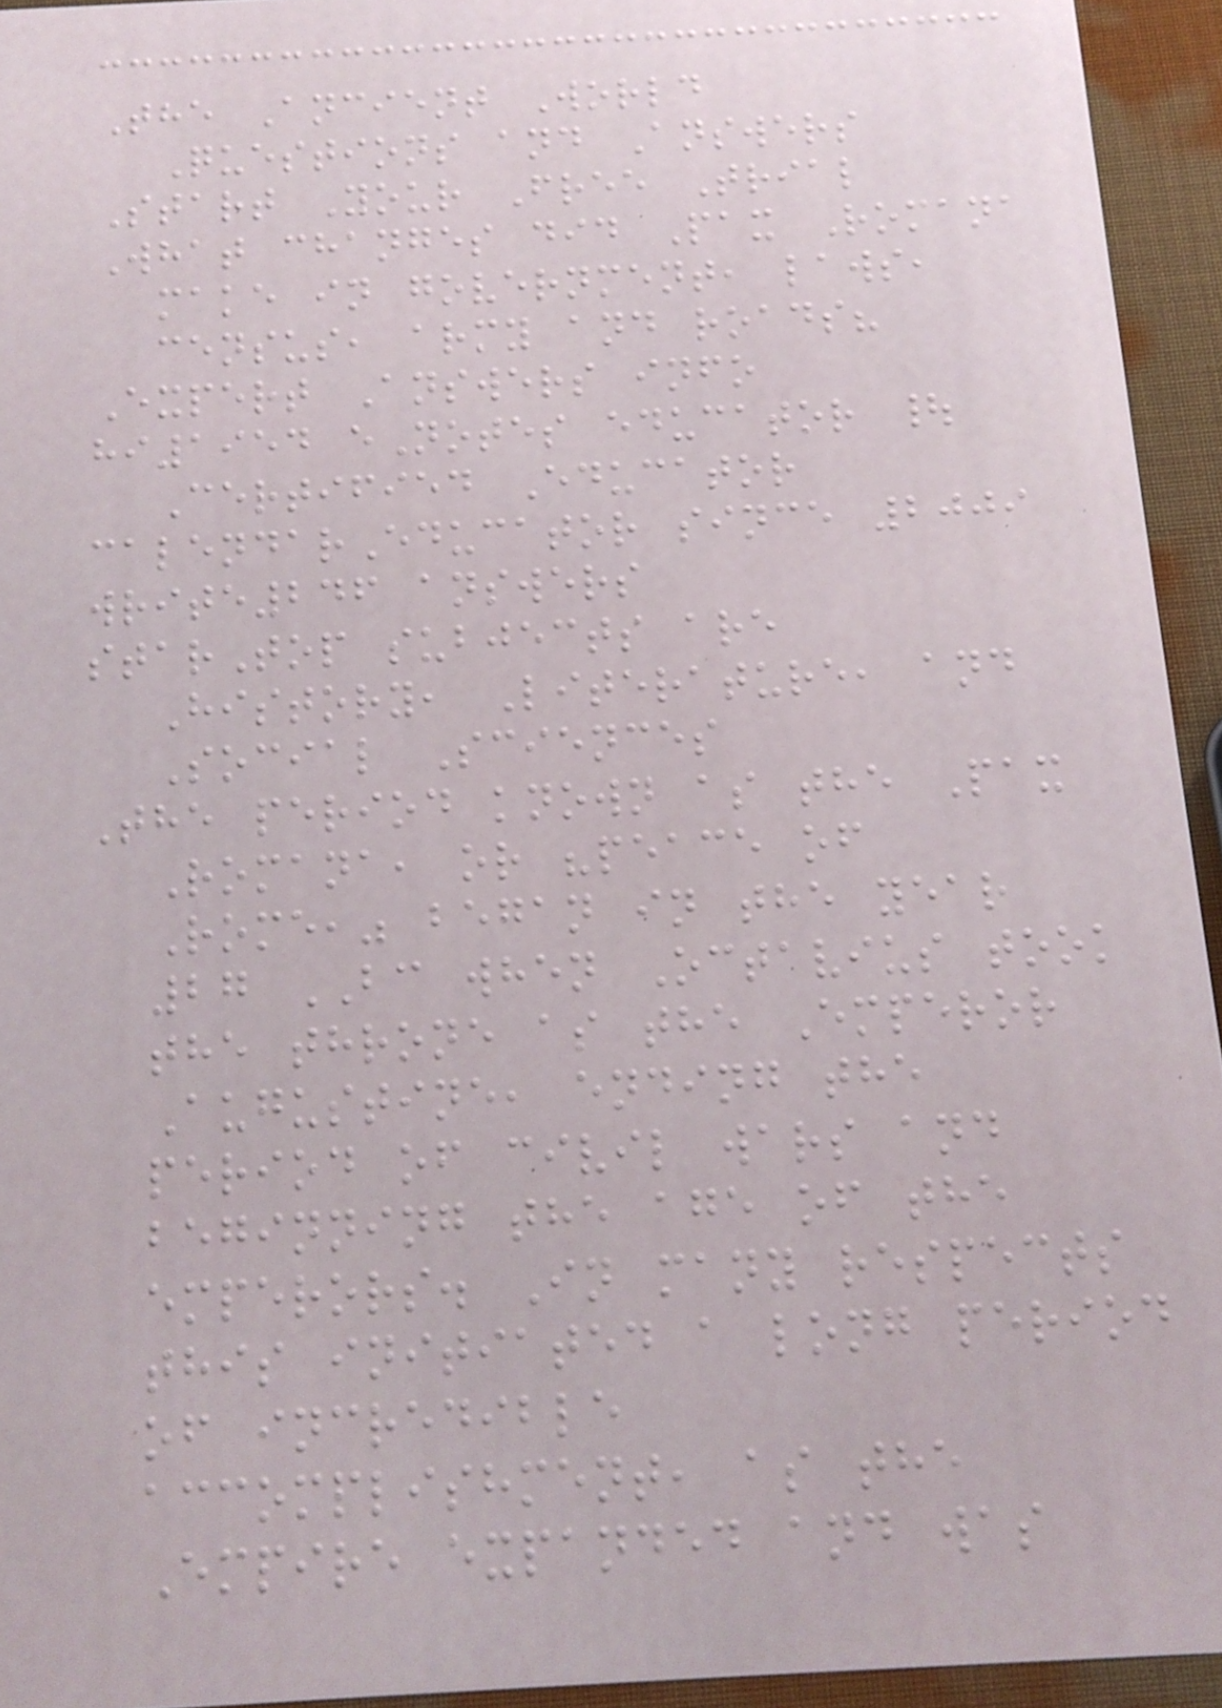The Ancient World
Questions and Answers
Start Your Free Trial
What changes did Pax Romana
make in government, laws,
census, army and roads?
Expert Answers info
hi1954 eNotes educator |
Certified Educator
calendarEducator since 2009
write246 answers
starTop subjects are
History, Literature, and
Social Sciences
The period known as the Pax
Romana, or "peace of
Rome," began in the year
27 BC when Octavius took
the throne as the Emperor
Augustine, ending the
period of civil wars and
beginning the age of the
emperors. In many respects
this initiated a long period
of incredible
accomplishment, as the
Empire expanded and was
